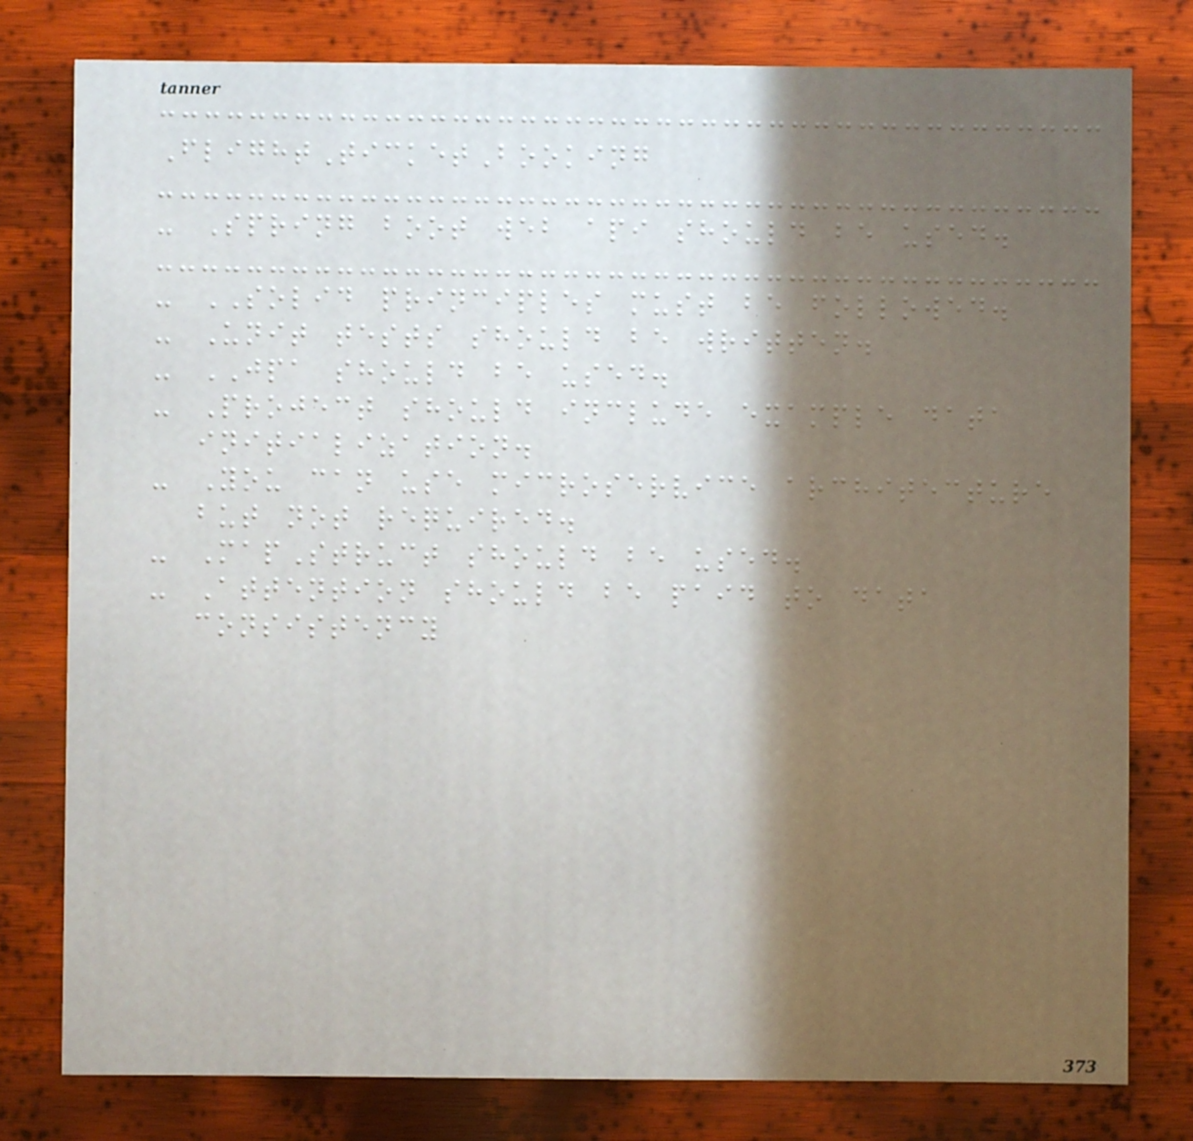FlightTicketBooking
- Spring boot web api should be used.
- SOLID principles must be followed.
- Unit tests should be written.
- JPA should be used.
- Project should include example data
initialization.
- You can use microservice architecture
but not required.
- MapStruct should be used.
- Attention should be paid to data
consistency
